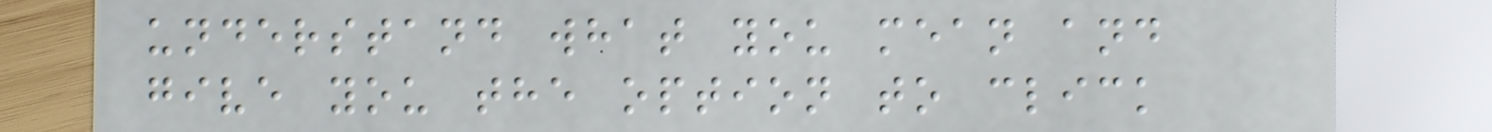understand what you mean and
give you the option to click
